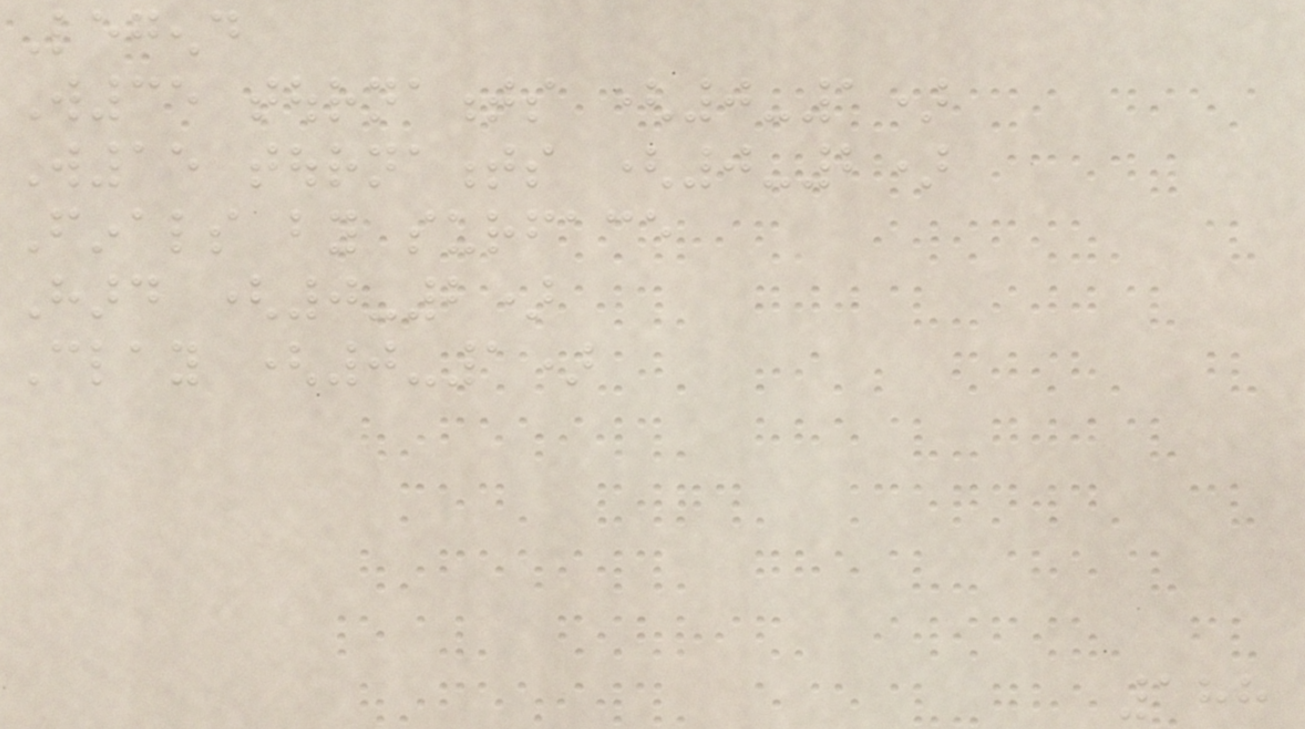Legend
W35 tournaments (0-1)
W15 tournaments (0-2)
Finals by surface
Hard (0-2)
Clay (0-1)
188
